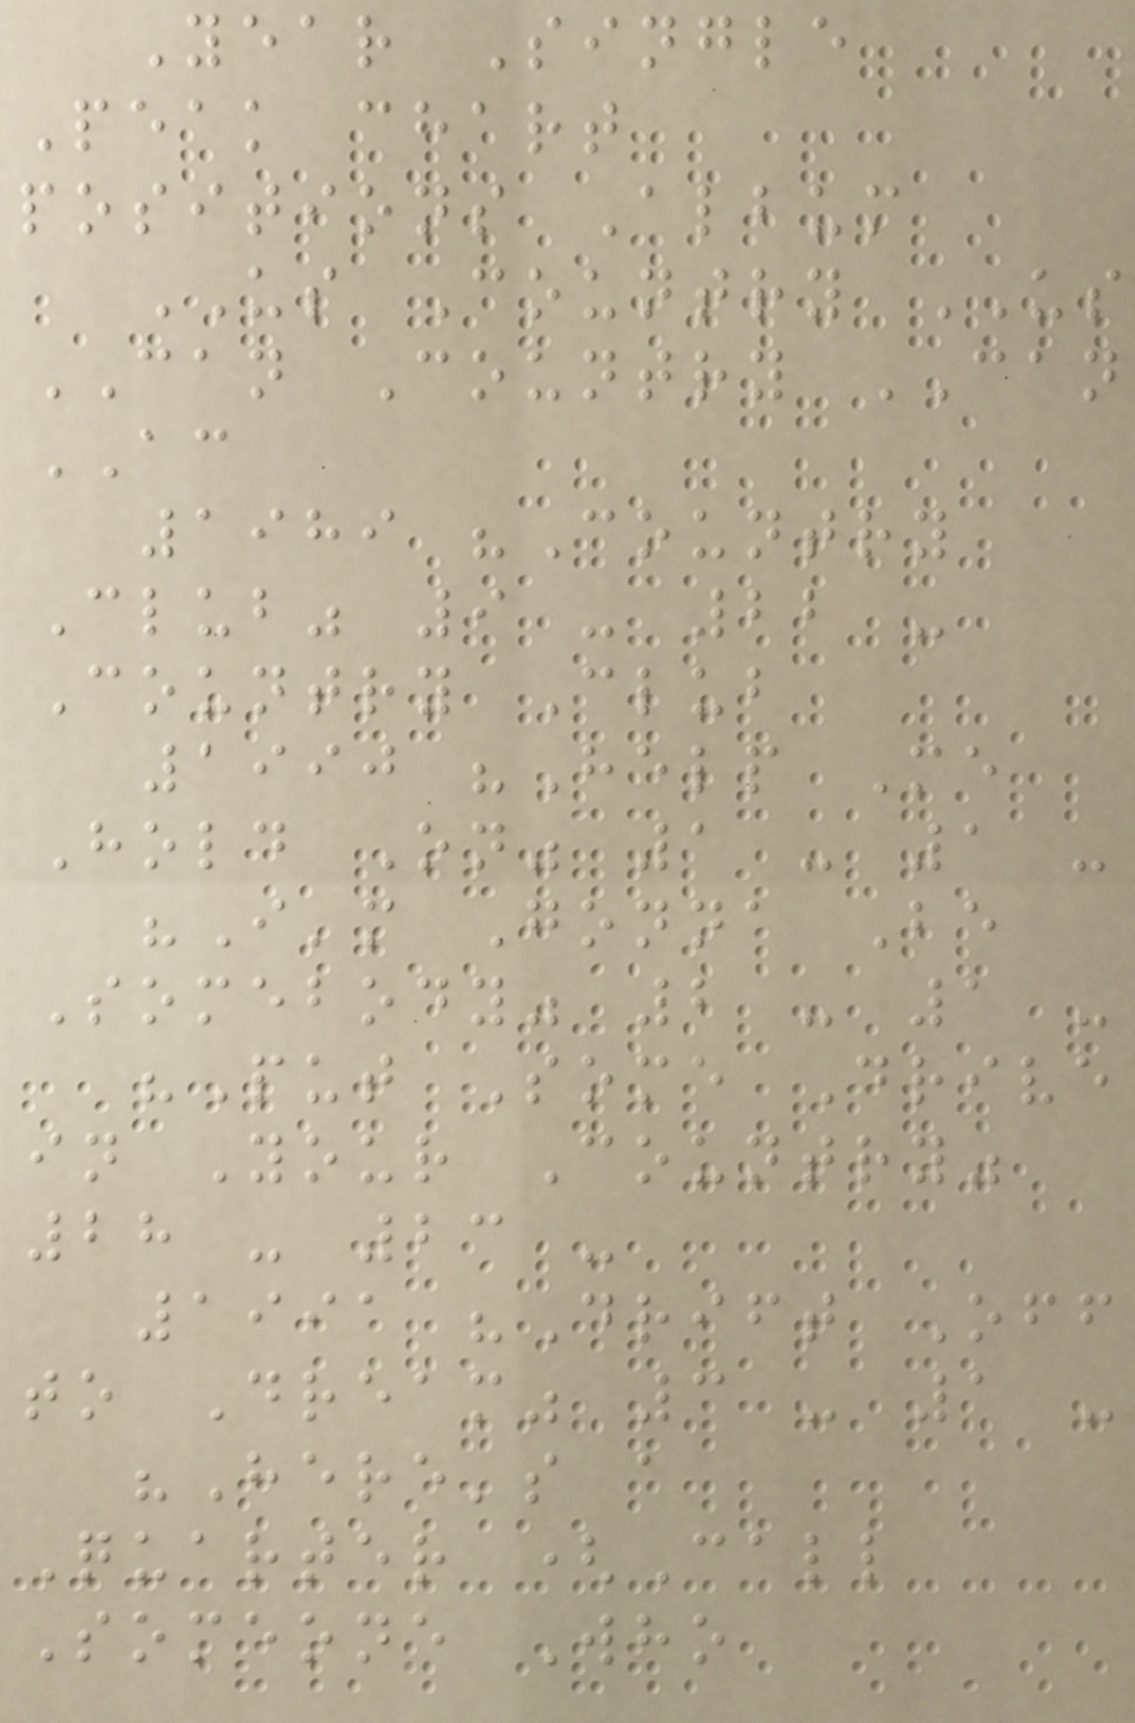Year Single
Peak chart
positions Album
US Country US
CAN Country CAN
AC
1989 "Country
Club" 9 - 22 -
Country Club
1990 "Help Me
Hold On" 1 - 1 -
"I'm Gonna Be
Somebody" 2 - 1 -
"Put Some Drive
in Your Country"
28 - 23 -
1991 "Drift Off
to Dream" 3 - 1 -
"Here's a
Quarter (Call
Someone Who
